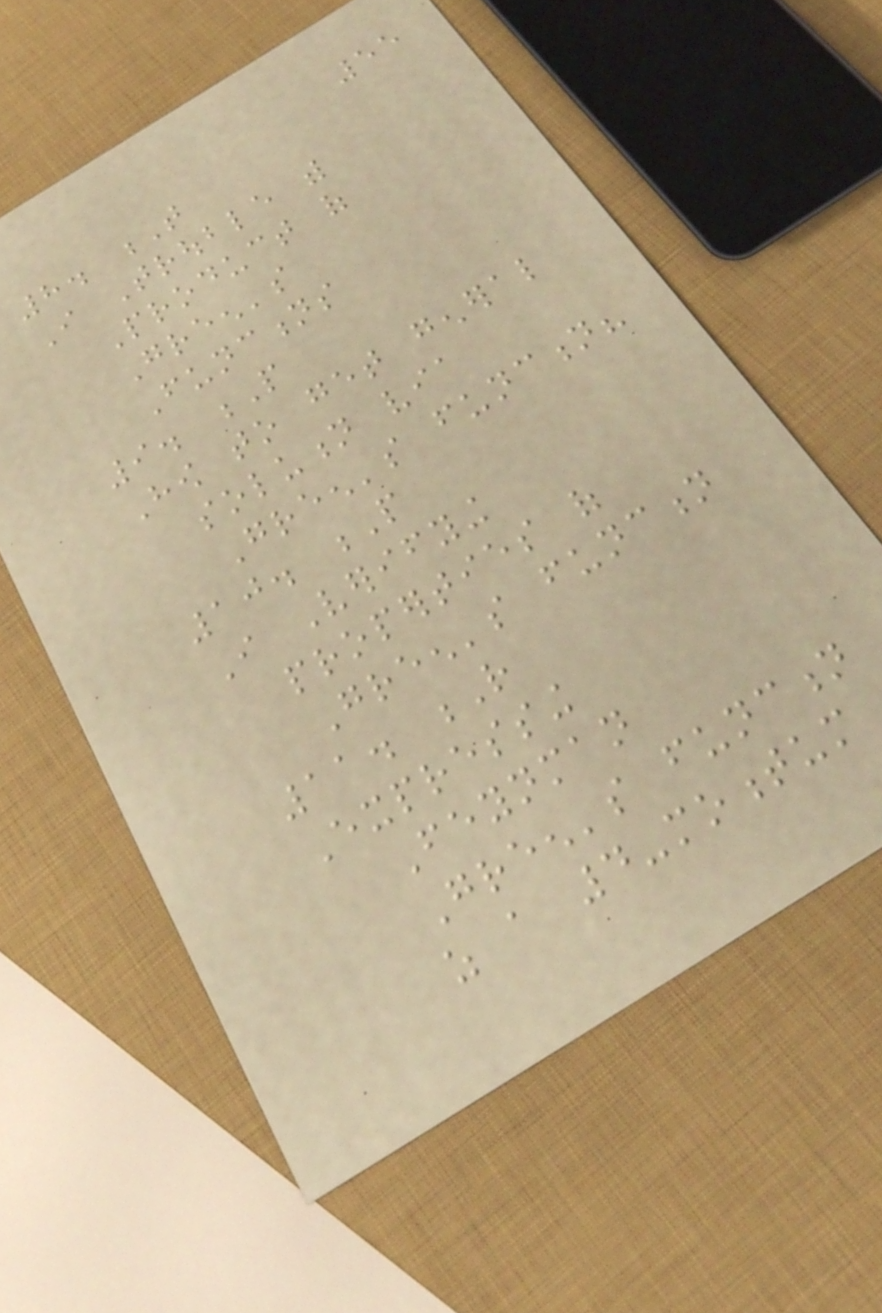55
8. T
I Trouble with
Product of
Green's
Functions
9. P
How to get general
solution via
Green's function?
10. P
I Verifying
properties of
Green's function
11. R
Expressing
Feynman
Green's function
as a 4-momentum
